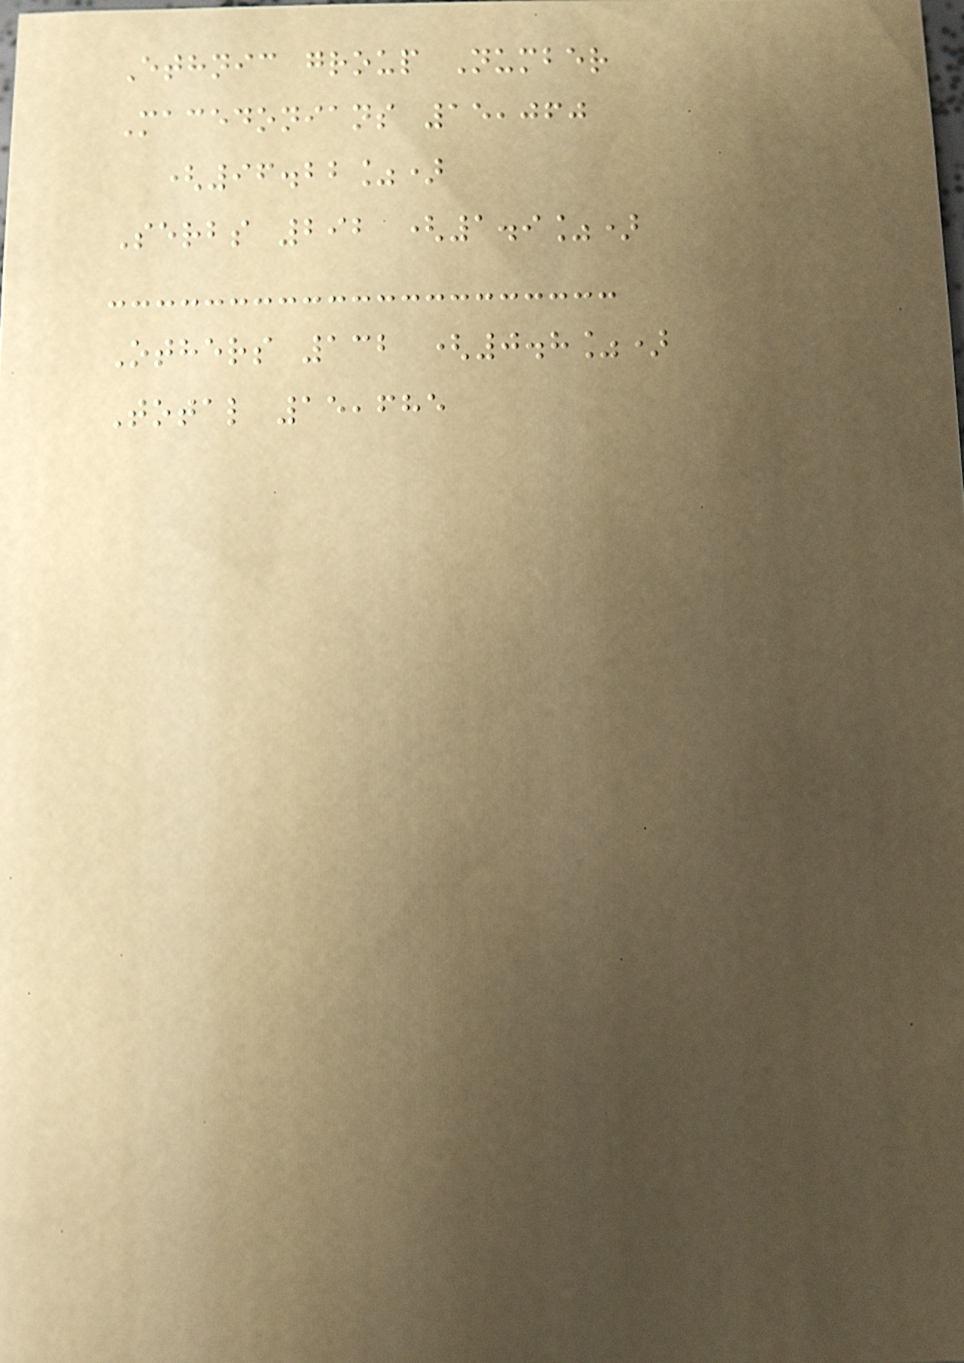Ethnic group Number
Macedonians 15,060
(96.22%)
Serbs 292 (1.9%)
Others 132 (0.8%)
Total 15,685
